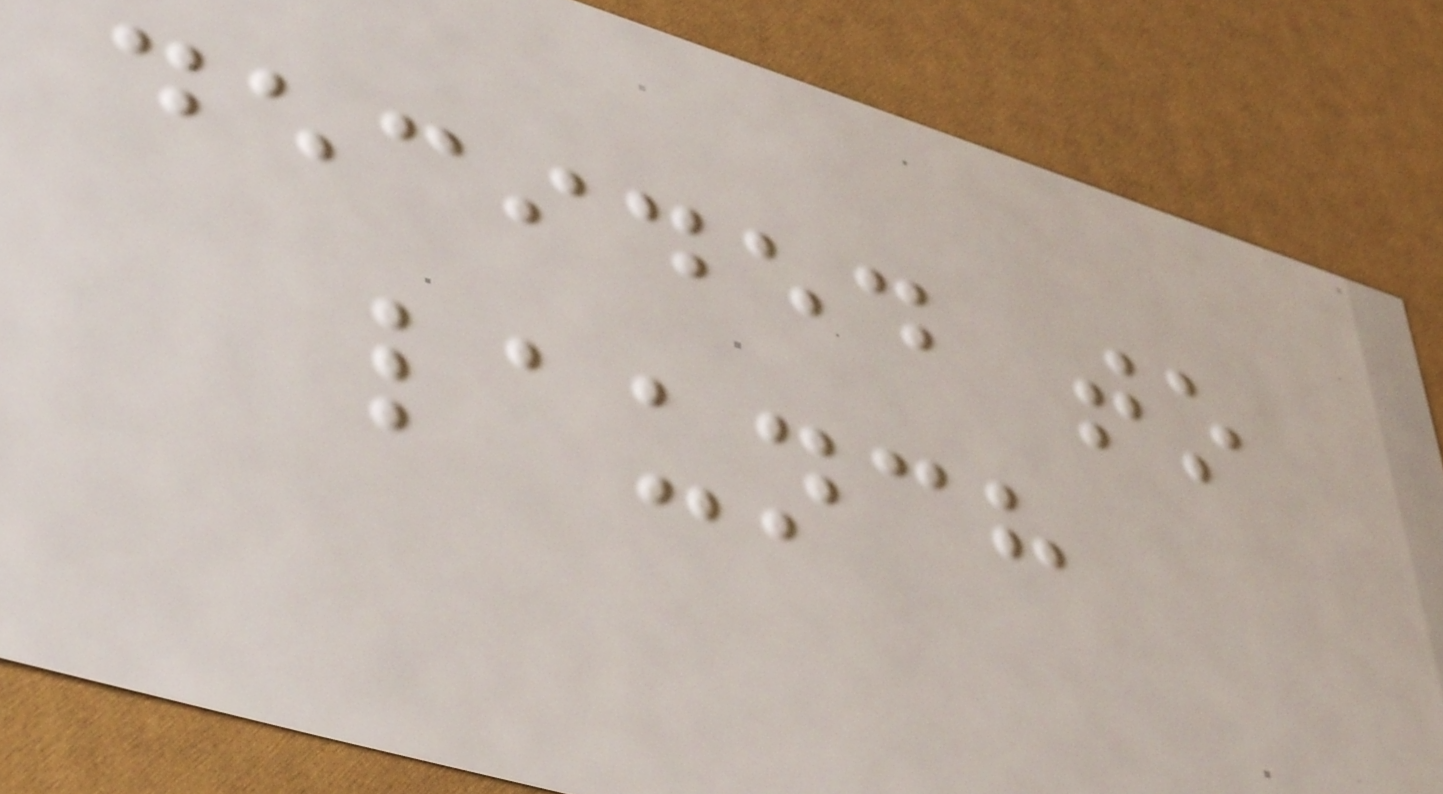decided to
launch
